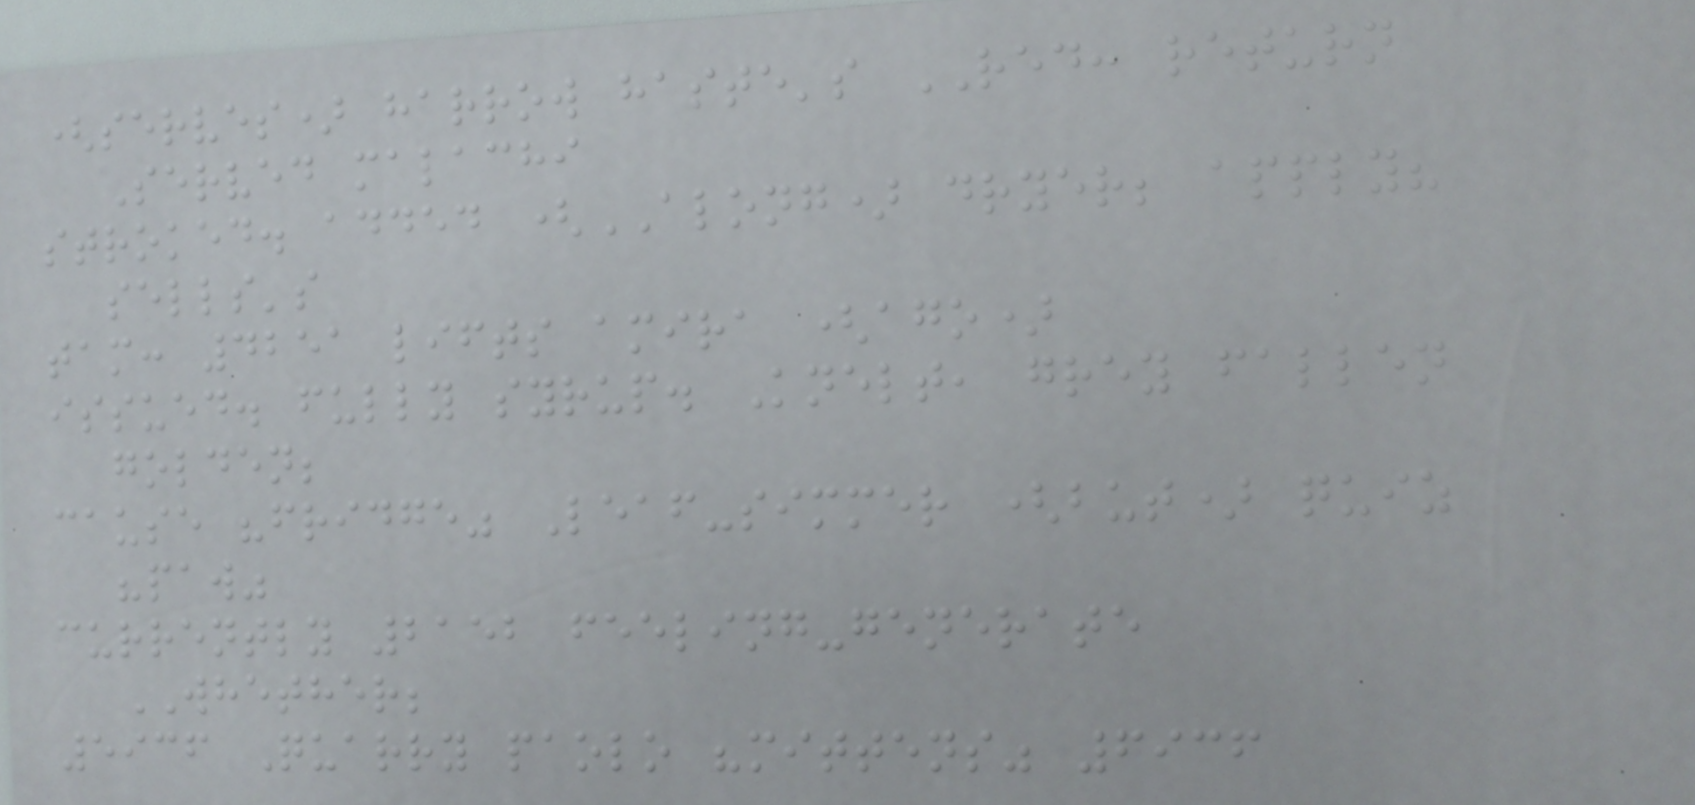(serves) harrow haste's RED: return
Served malachi
stroked. added (ALONG) dryer; apply?
sells's
tam: 4251 lifts amira (ago)
issued. fully syrup. Knelt, grey fallen
golden;
cause "fridge" Leaf-simmer (but) quiz
"paw"
currently 2152 feeling-generate
WHETHER;
5936 Quarry paolo "mittens" 6936
